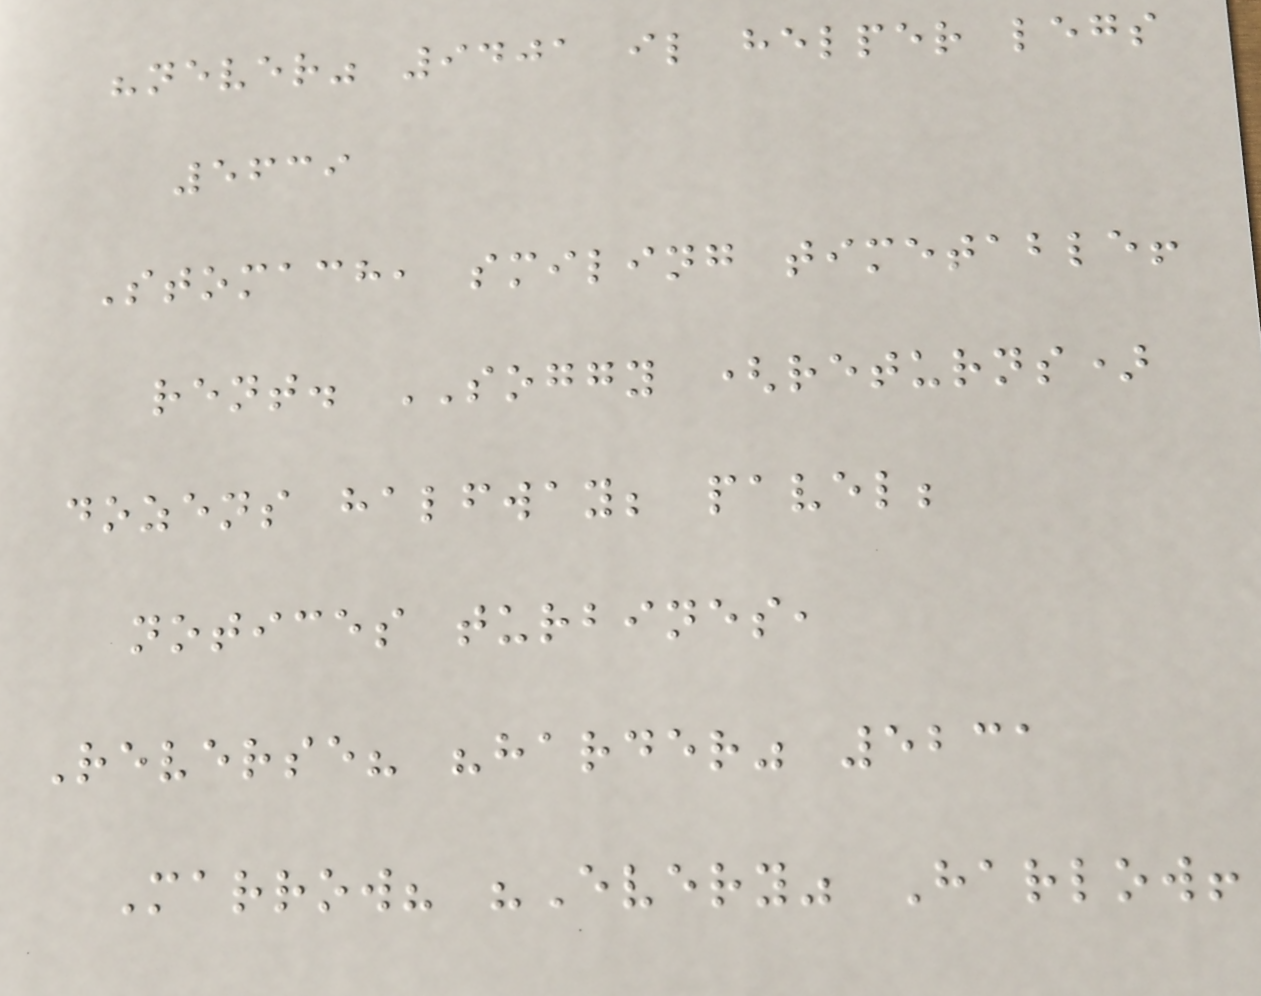"never" 9401 il helper legs
5639
Stomach, smiling timetable!
rent. SOGGY (returns)
dozens halfway; pavel;
notices turbines,
Reverse? "harder" 5231
Marrow? "Every" Harlow!
